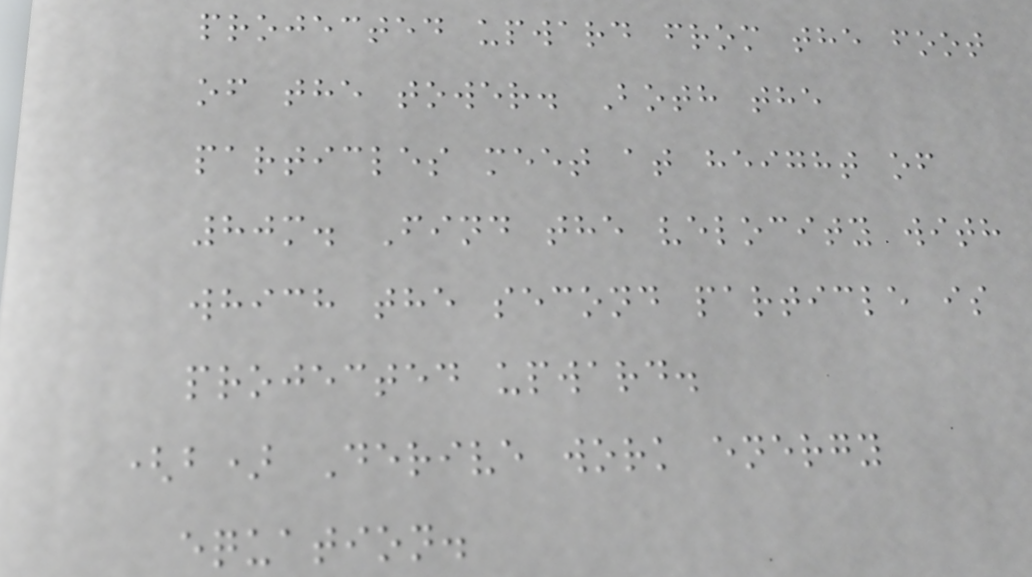projected upward from the foot
of the tower. Both the
particles meet at height of
80m. Find the velocity with
which the second particle is
projected upward.
(b) Derive work energy
equation.
